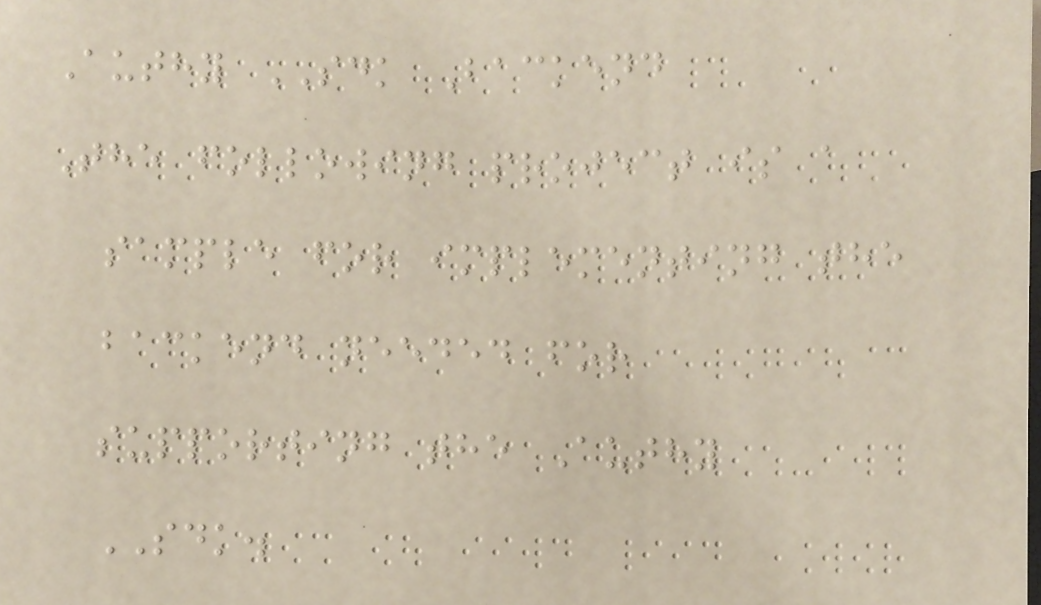Authy SDK Backend
The following project is a
sample for implementing the
backend needed for
supporting the Authy
SDK.
